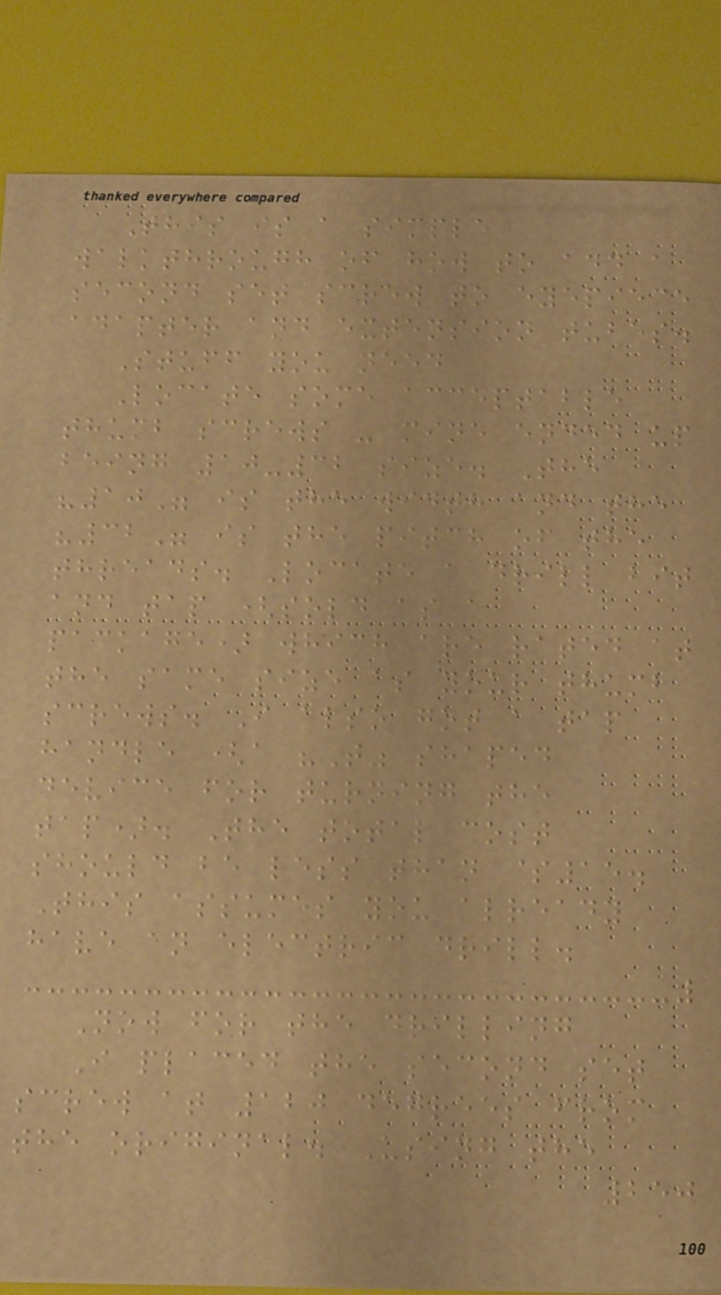This is a simple
walkthrough of how to add a
second set screw to eyepiece
adapter and extension tubes.
Stuff you need
Locate some acceptable
thumb screws - mine ended up
being 10-32 size. The
"10" is the width and the
"32" is the pitch of the
threads. Locate a drill bit
and tap (sold as a
package) which are rated at
the same size as your thumb
screws. I also got a tap
handle (a "T" shaped
device for turning the
tap). The total cost
should be less than $15.
This assumes you already
have an electric drill.
Now for the drilling
I placed the second set
screw at 120 degrees from
the original. Using the
250
